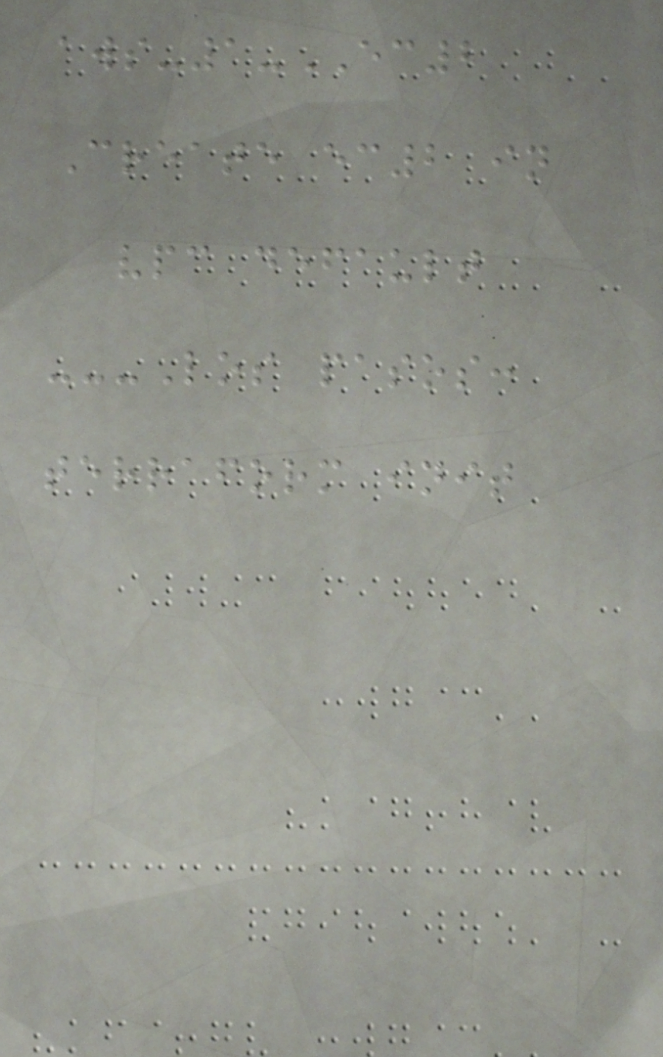aws-1-EC2
Create ec2 in
vpc default
---Los pasos:
terraform init
